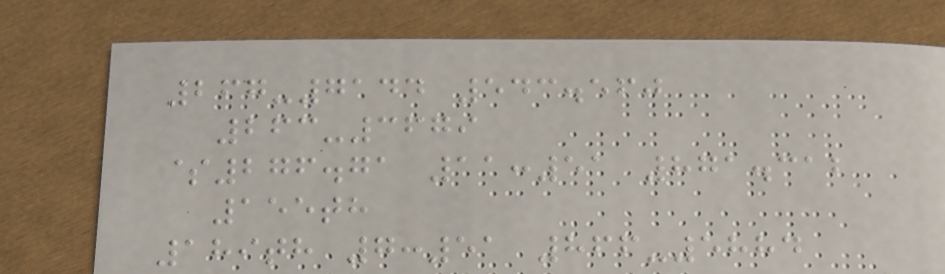267-7144 543.560
263-3679
$276.71 11:51 871.312
155th
189th 7:51 866-5884
